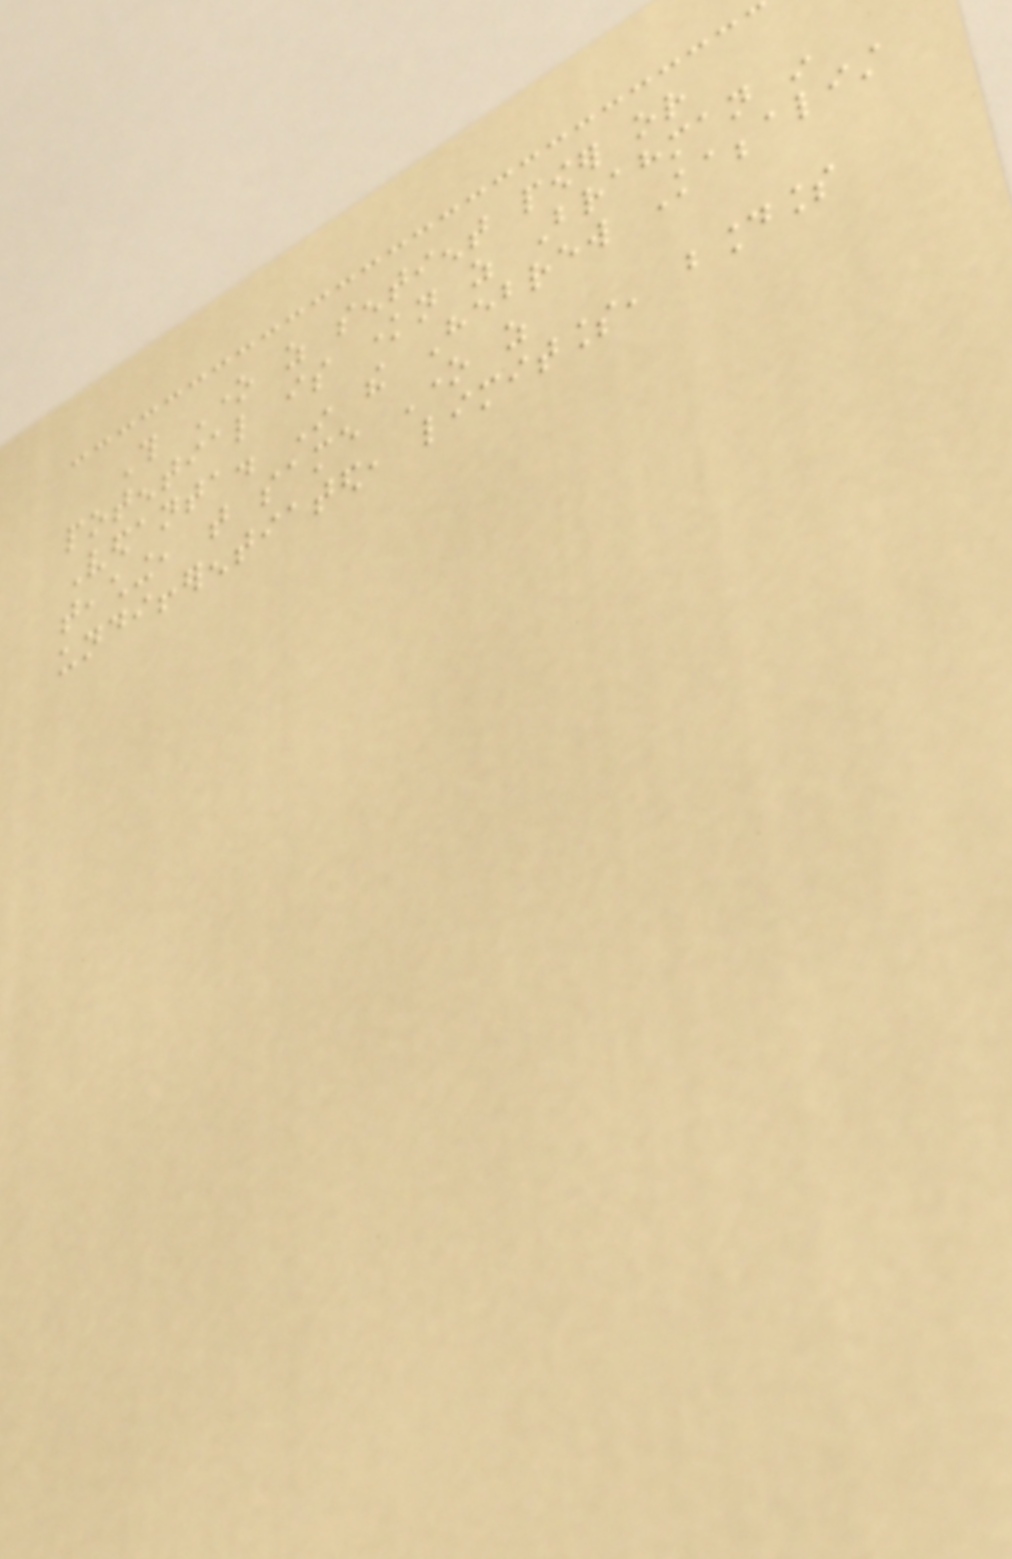This One as sentient power or
potential is known as Brahman in
Vedanta. In the Hebrew Kabbalist
teaching, that same One as
undifferentiated, limitless, boundless
